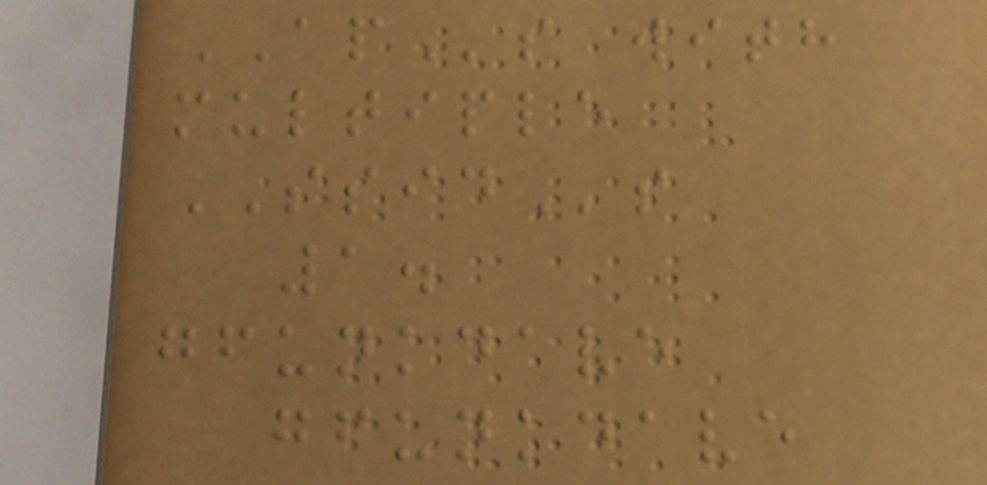APs with
multiple
SSIDs
1.
gfunkdave
gfunkdave
